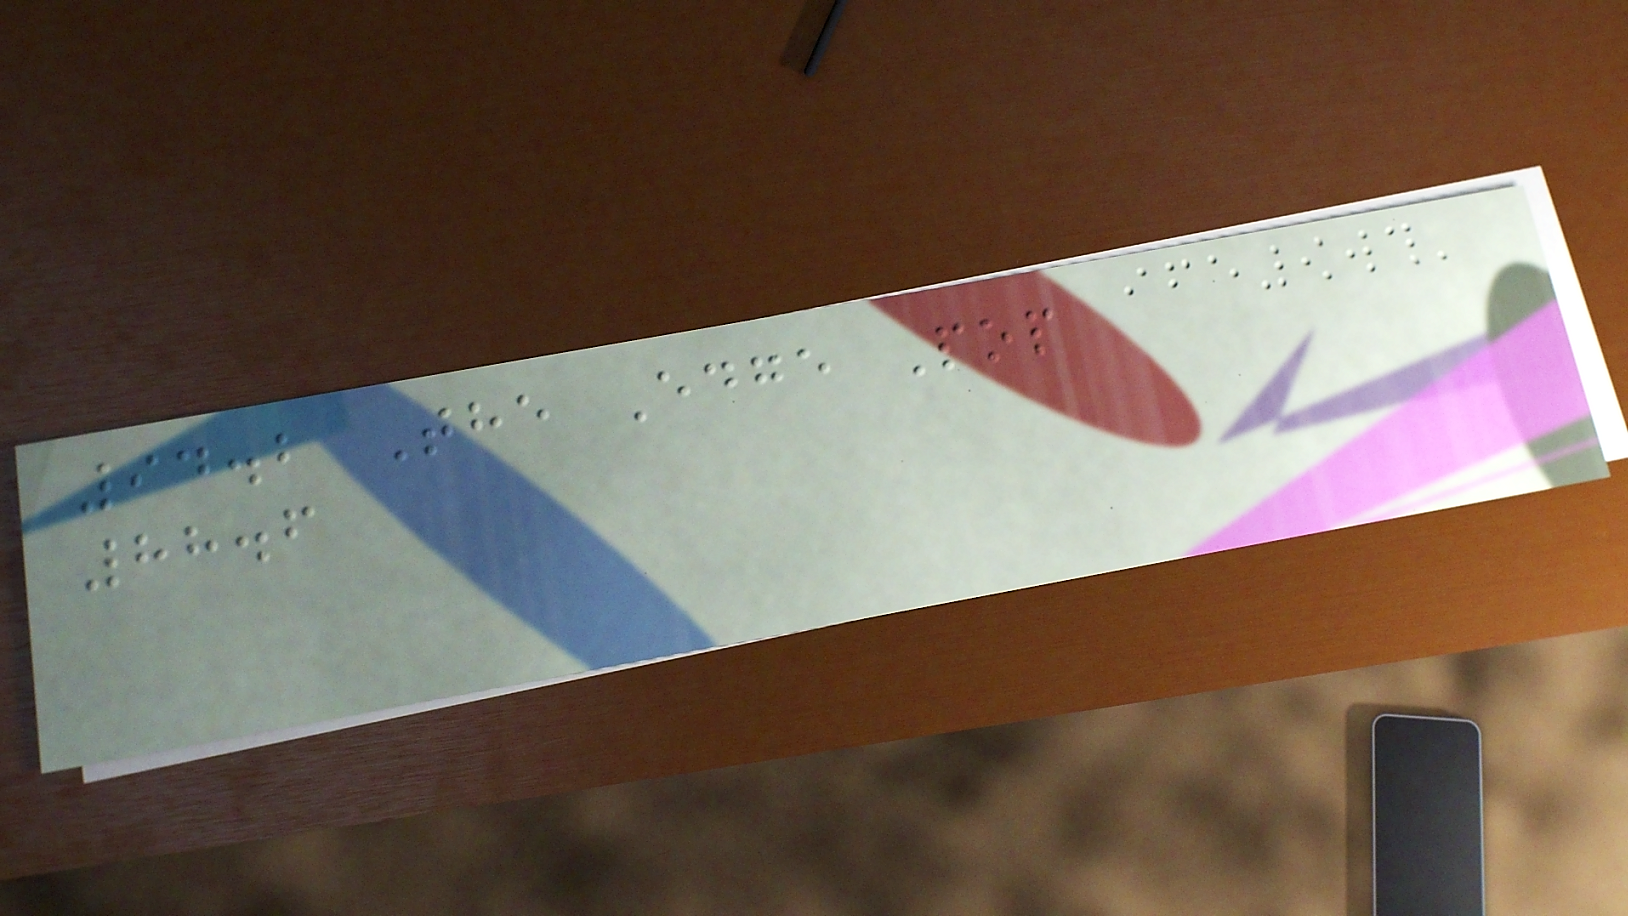94.2 The Edge Pop
88.6
